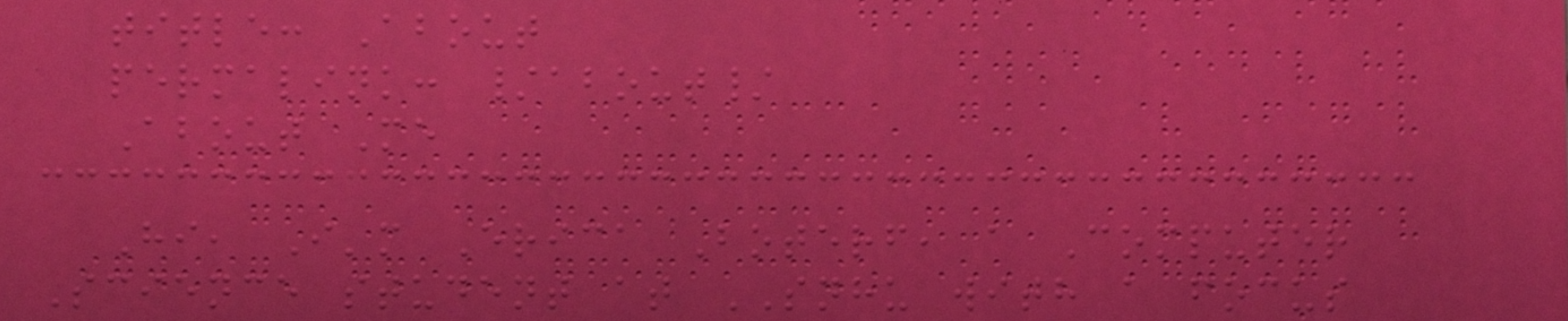title: About
permalink: /about/
About Me
Hi, I'm Erica Boterf, a Computer
Science student at SNHU with a focus
